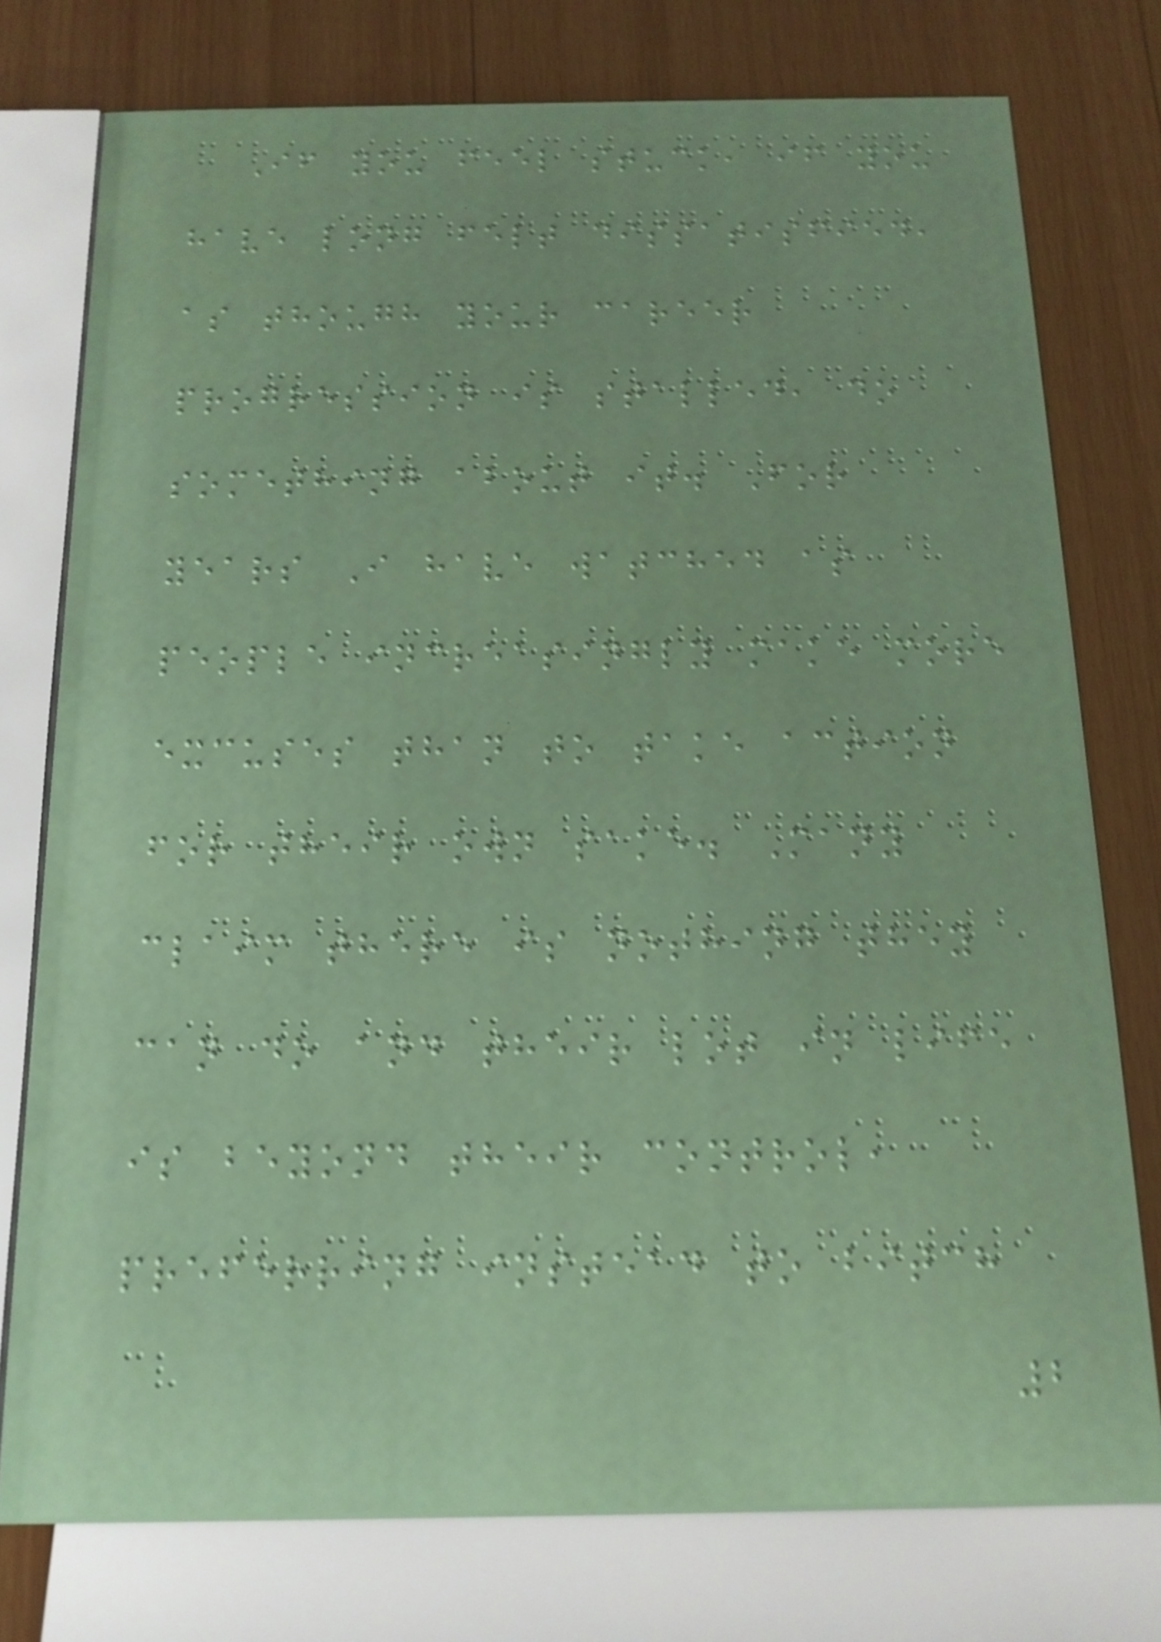If you feel stuck, if you
have long felt dissatisfied,
as though your career
progression is stalled, do
something about it. For
years I have watched as
people increasingly make more
excuses than to take action
for their own sake. Many
claim there is nothing they
can do and their lot in life
is beyond their control,
preferring instead to bitch
2
